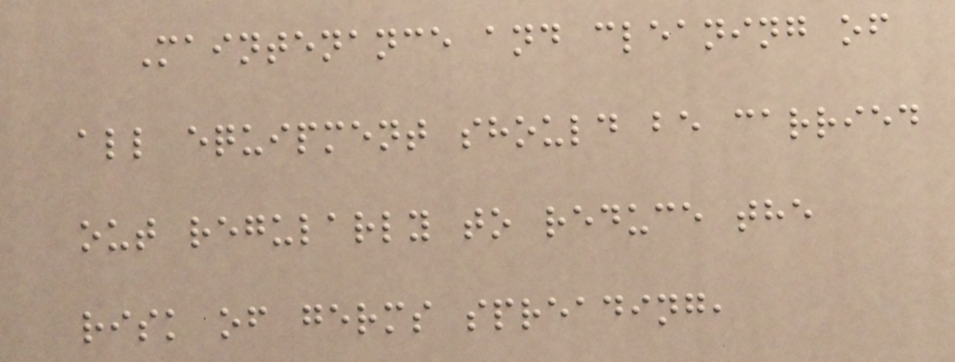Maintenance and cleaning of
all equipment should be carried
out regularly to reduce the
risk of germs spreading,
